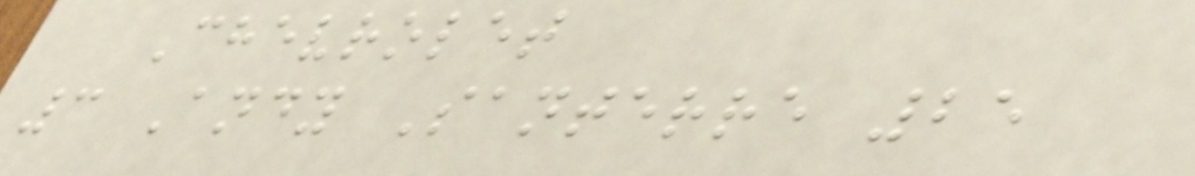Chevrolet
3 Andy Santerre 25
